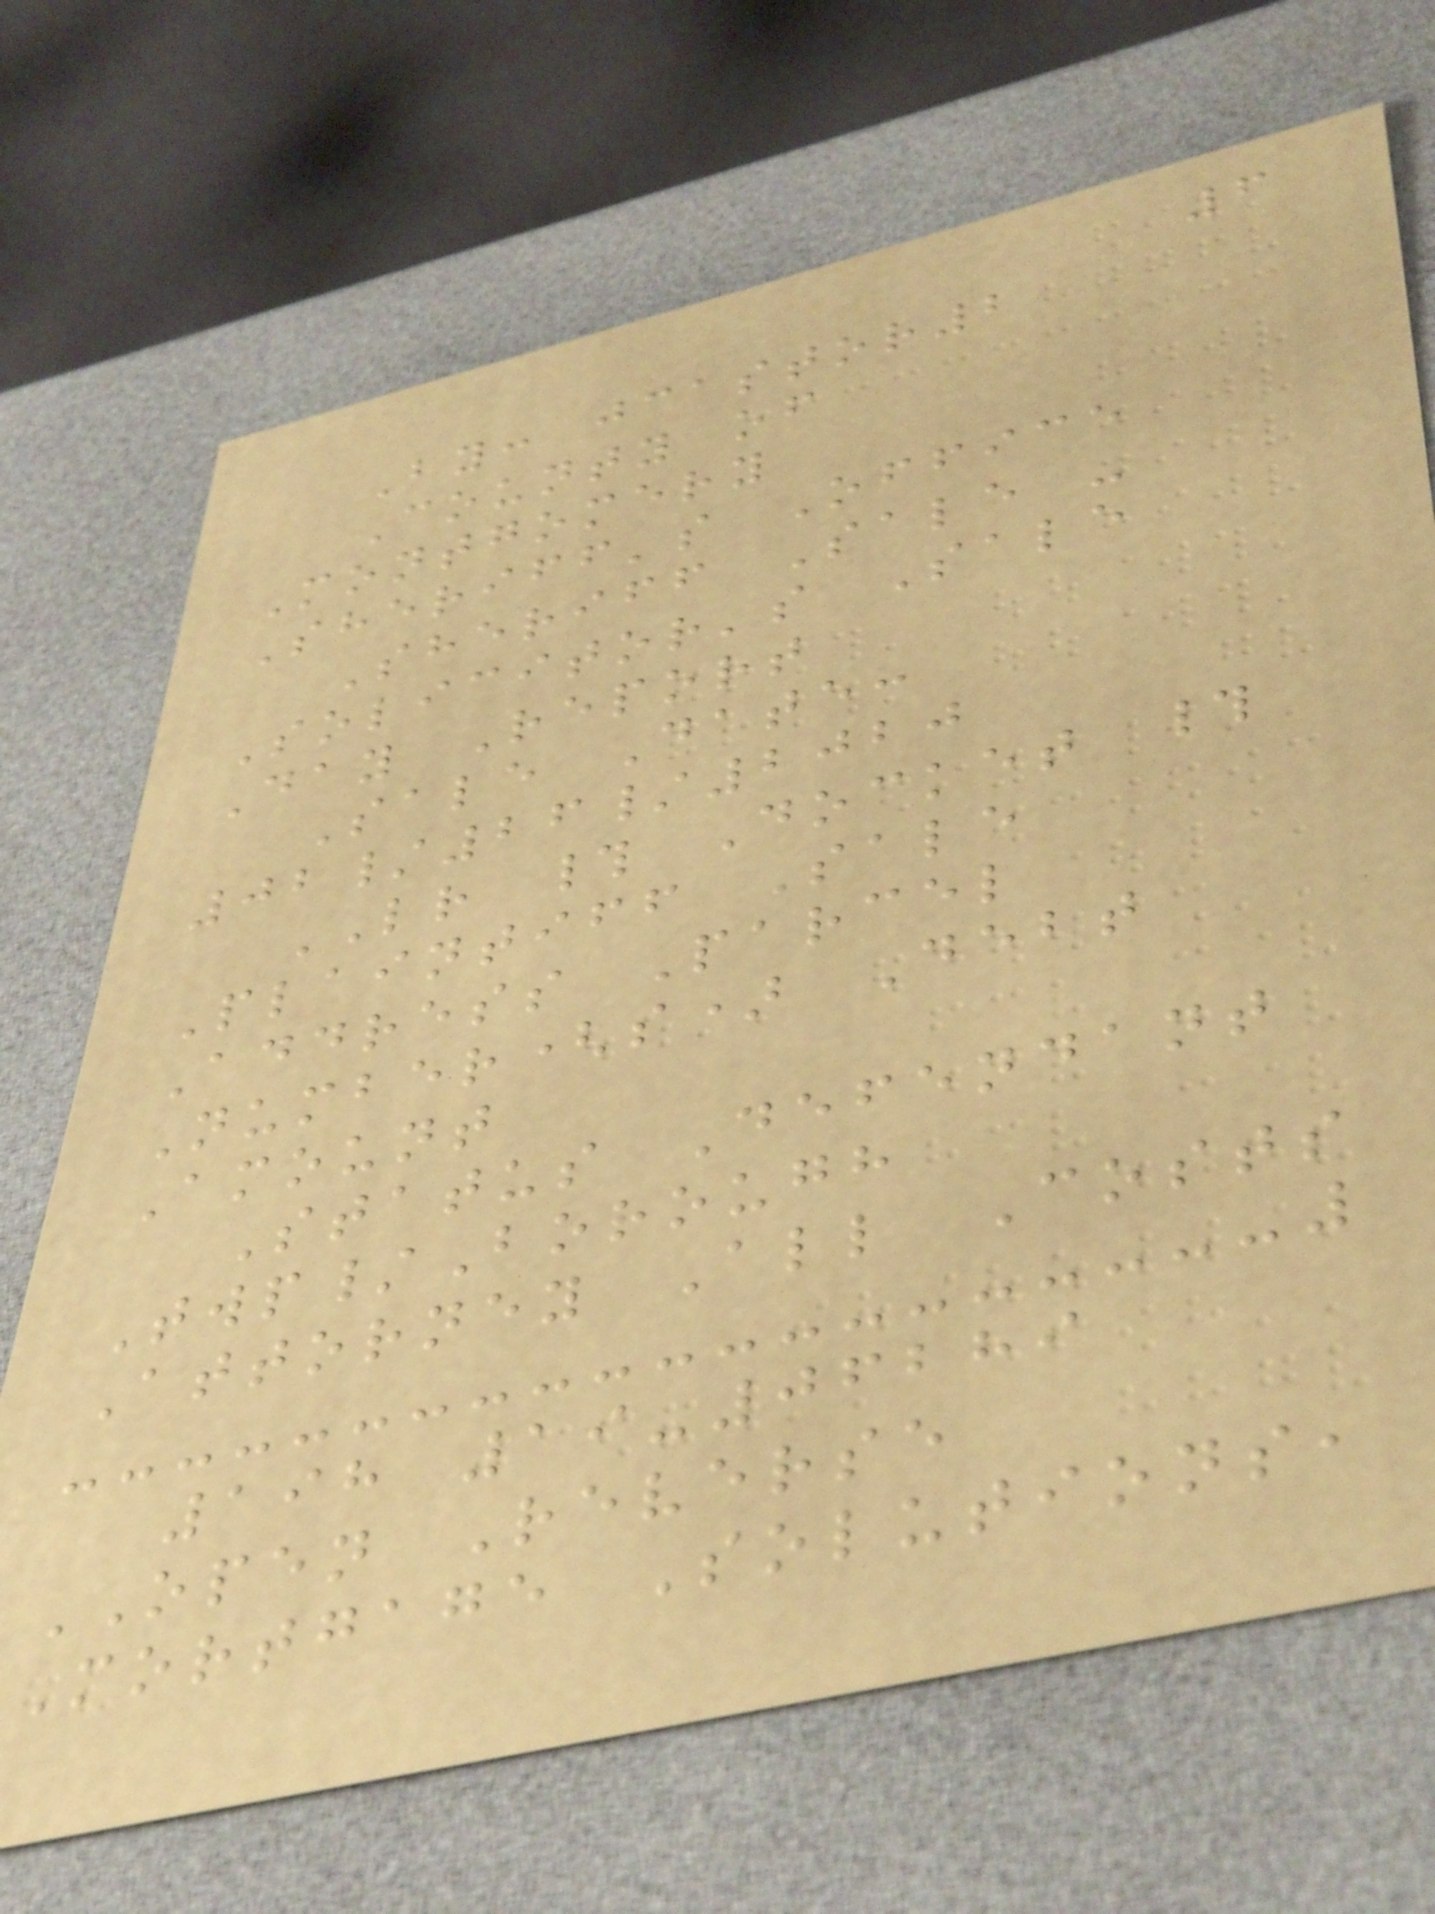6
By: jcastor2
County of
Montgomery
Sheriff's Office
Sheriff Sale -
Solicitor's Sale
Day Report
Sale Date:
02/26/2020
LR # Docket #
Plaintiff Sale
Address Parcel
Number(s) Debt
Amount
Status Defendant
Twp/Borough
Attorney All Costs
198 19-06289
OPEN Reverse
Mortgage Solutions,
